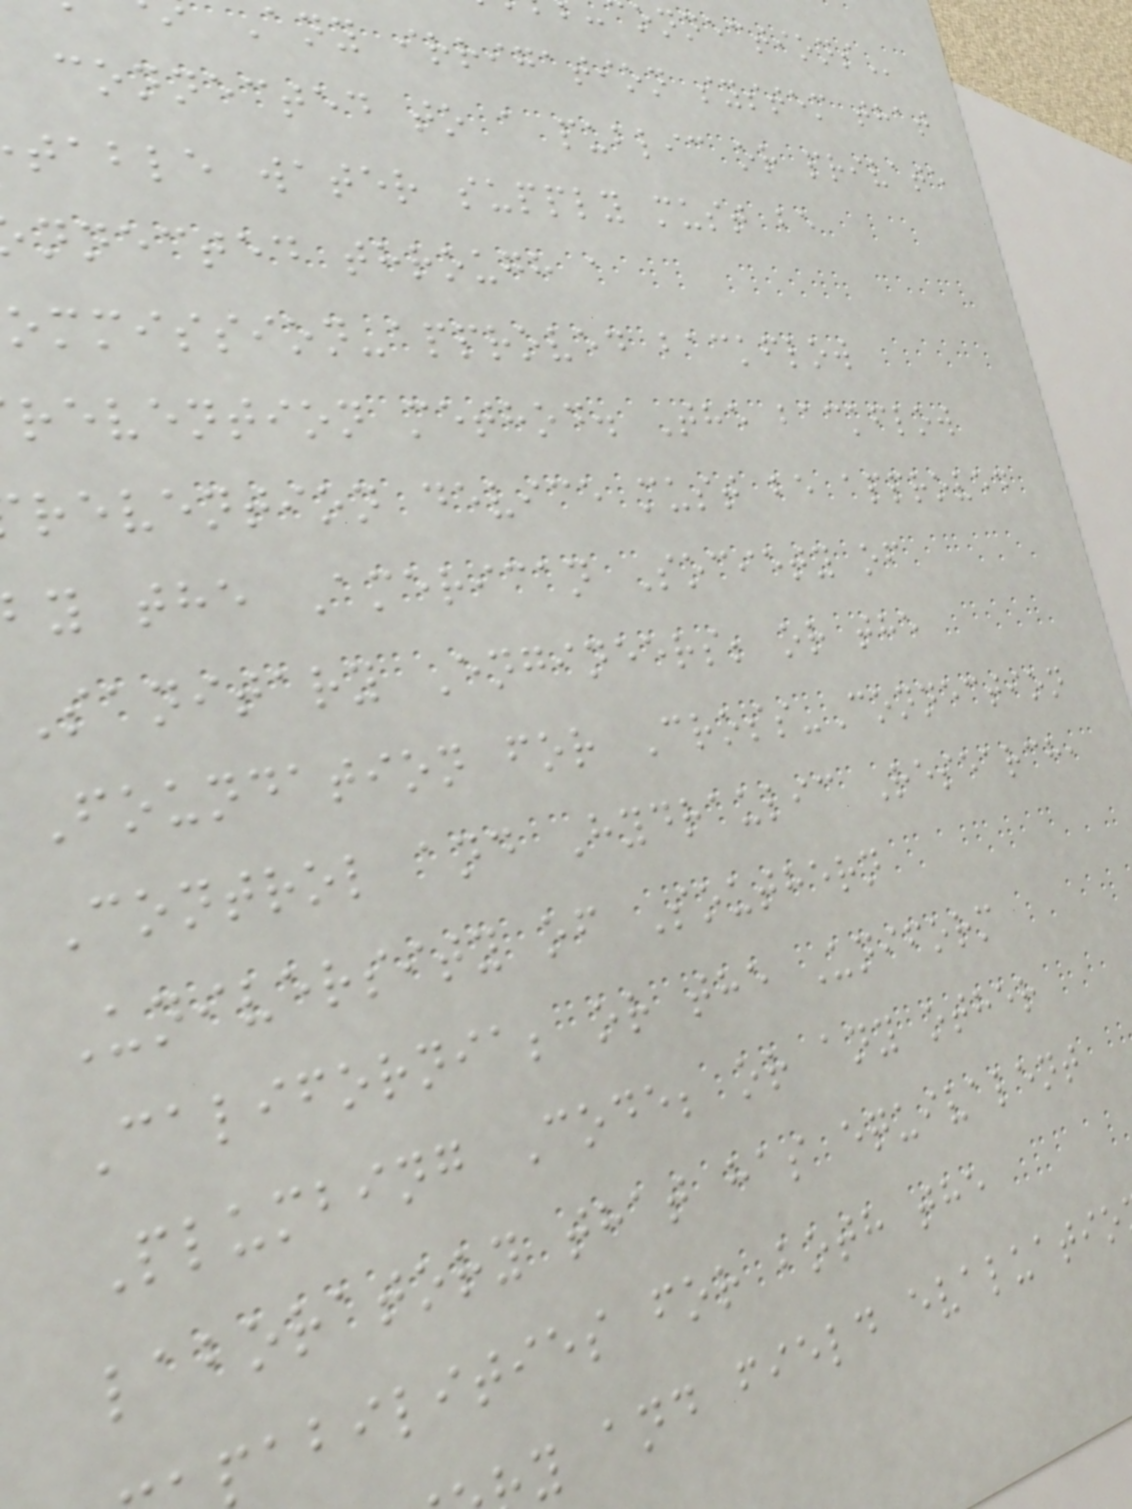any irrigation system that
connected to a public or private
table water supply must be
nnected through a
ommission-approved backflow
revention method. The backflow
revention device must be approved
y the American Society of
Sanitary Engineers; or the
Foundation for Cross-Connection
Control and Hydraulic Research,
University of Southern
California; or the Uniform
Plumbing Code; or any other
laboratory that has equivalent
abilities for both the
y and field evaluatio
